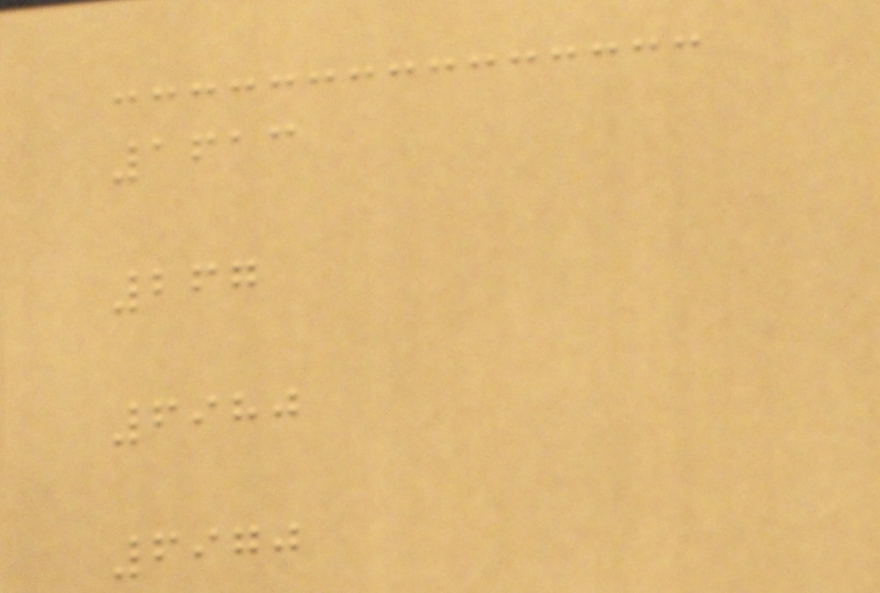1613
267
6980
6970
